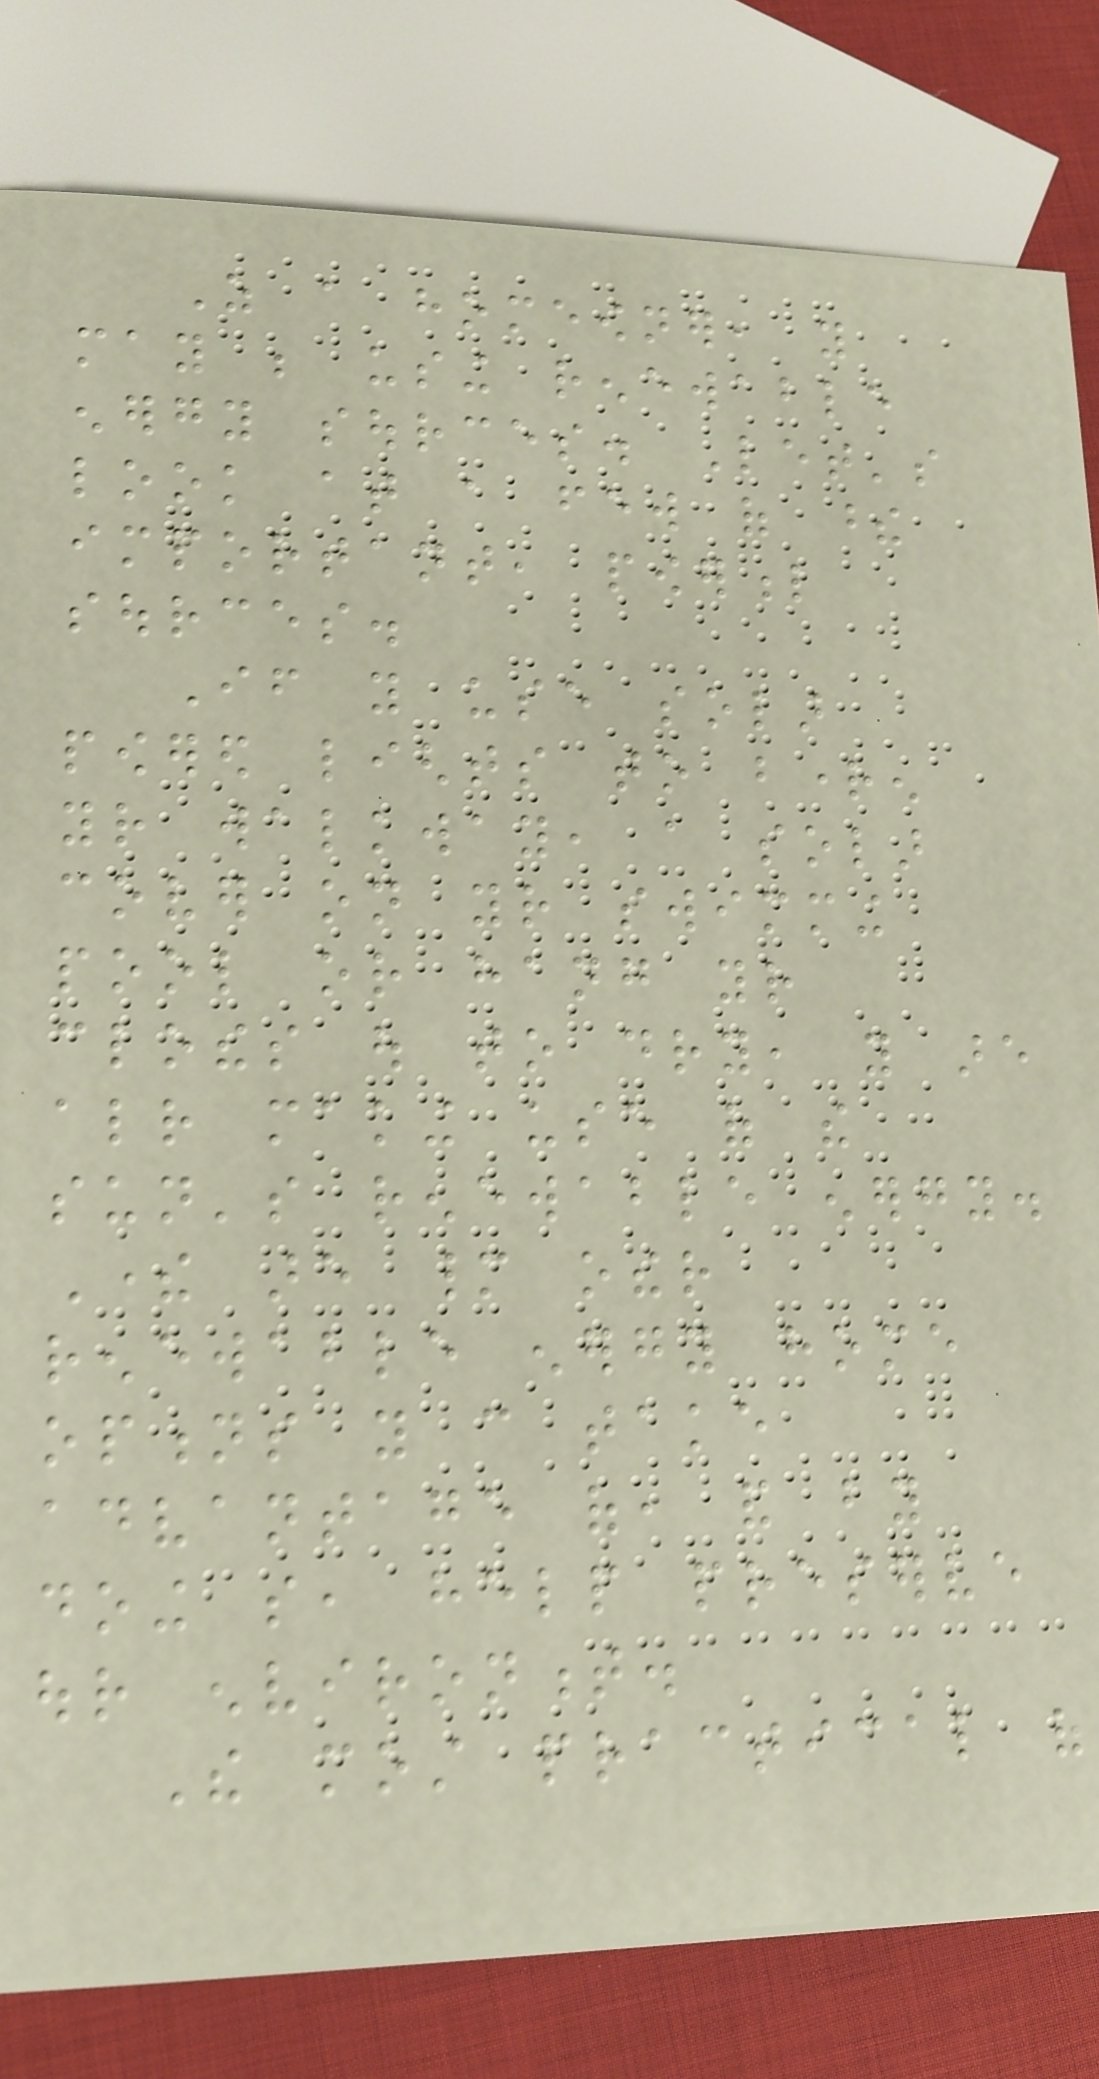As a homeowner, you
may be using renewable
energy sources. Let's
look at a few of these
important, powerful
sources.
If you use solar
powered lights to brighten
your walkway, a solar
cover on your swimming
pool or hang your
clothes out to dry, you are
already making use of the
sun's renewable energy.
There are many other
renewable energy home
options you can take
advantage of, and by
doing so, help preserve
our environment.
The most practical of
